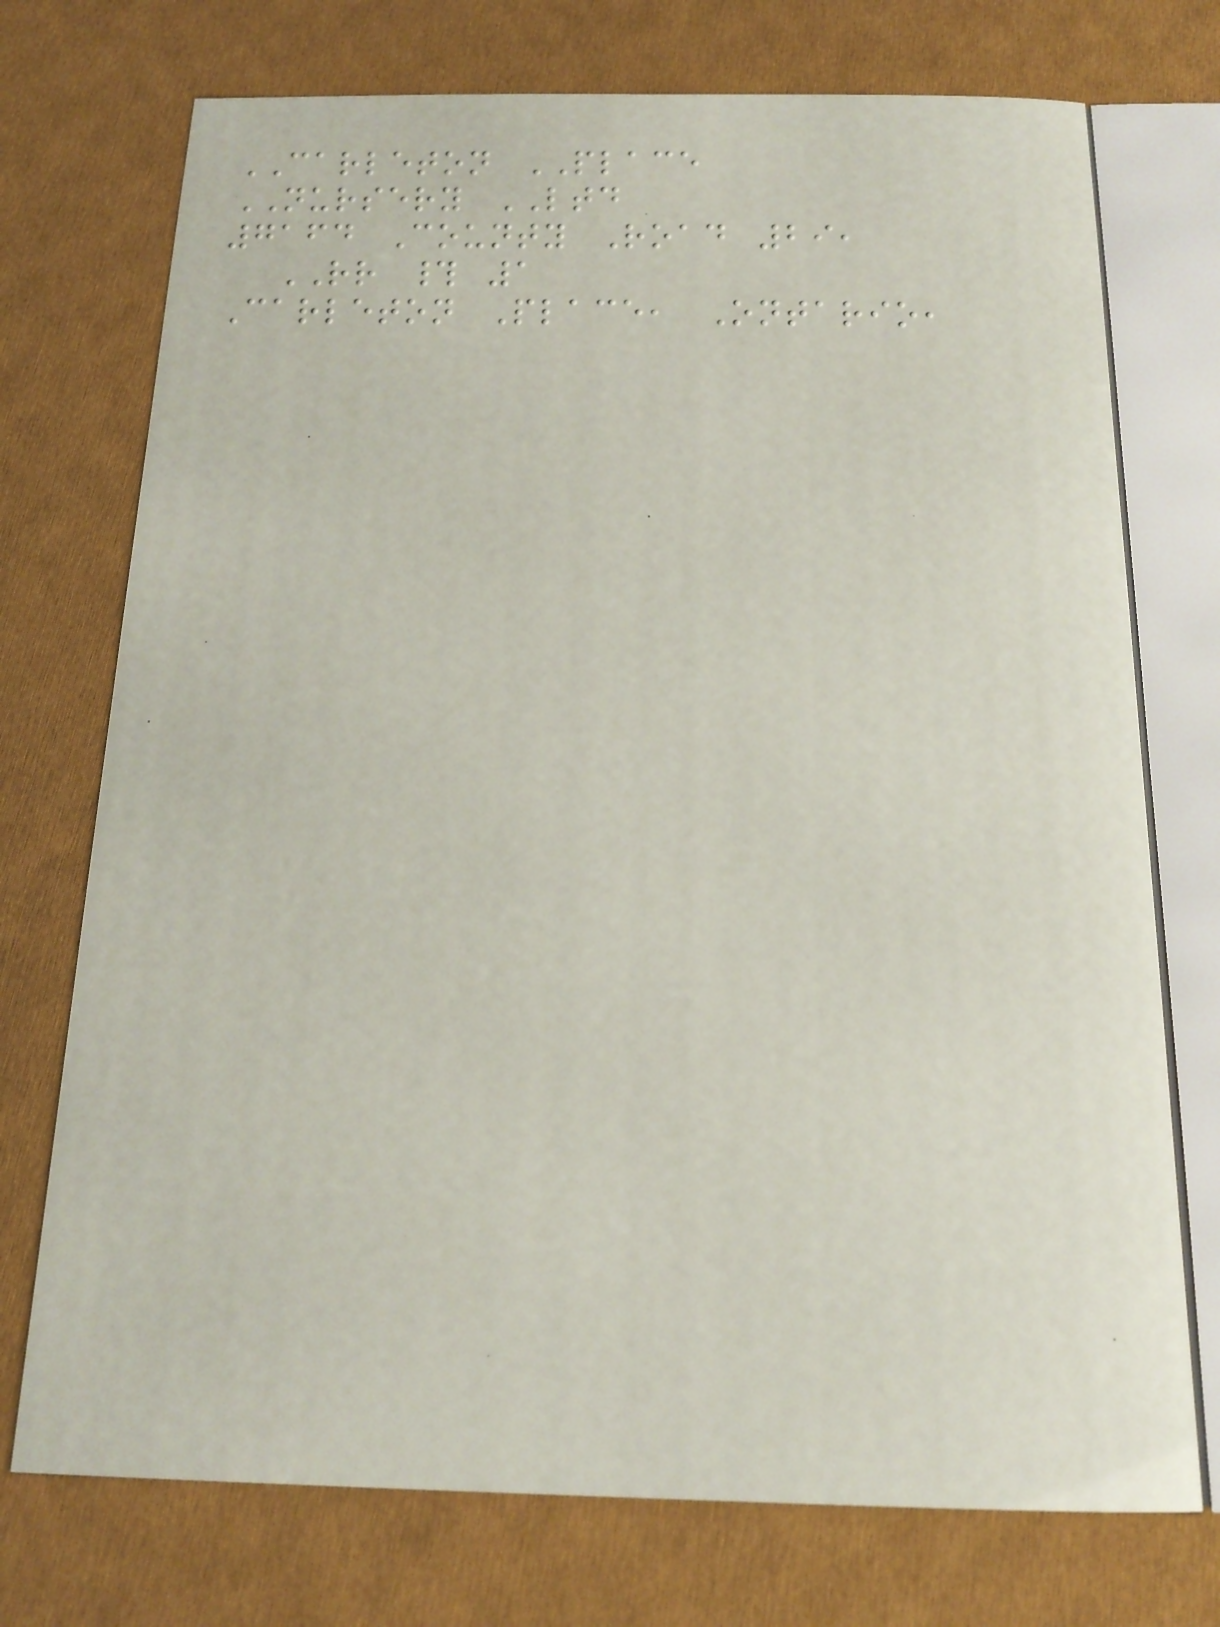CARLETON PLACE
NURSERY LTD
7164 County Road 29,
RR # 1
Carleton Place, Ontario,
